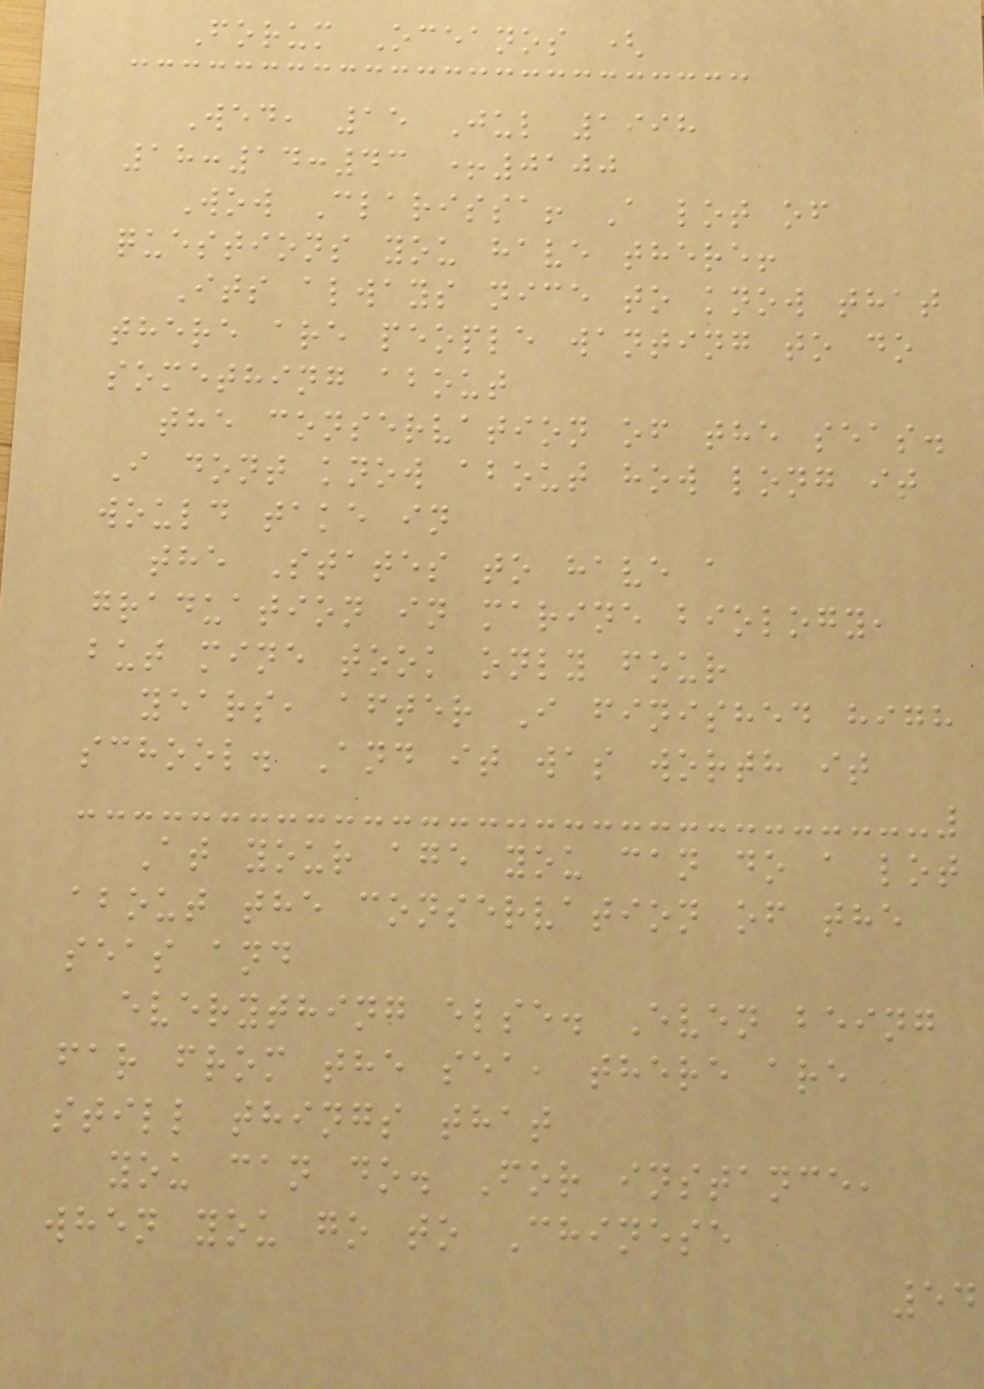Forum Oceanos (
Wed, 15 Jul 1998
18:14:43 +0100
Wow Clarissa! A lot of
questions you have there!
Its always nice to know that
there are people wanting to do
something about
the conservation of the seas.
I dont know about how long it
would take in
the States to have a
graduation in marine biology,
but mine took only four
years, after I finished high
school. And it was worth it
At your age you can do a lot
about the conservation of the
seas and
everything else. Even being
far from the sea, there are
still things that
you can do. For instance,
when you go to Chinese
54
